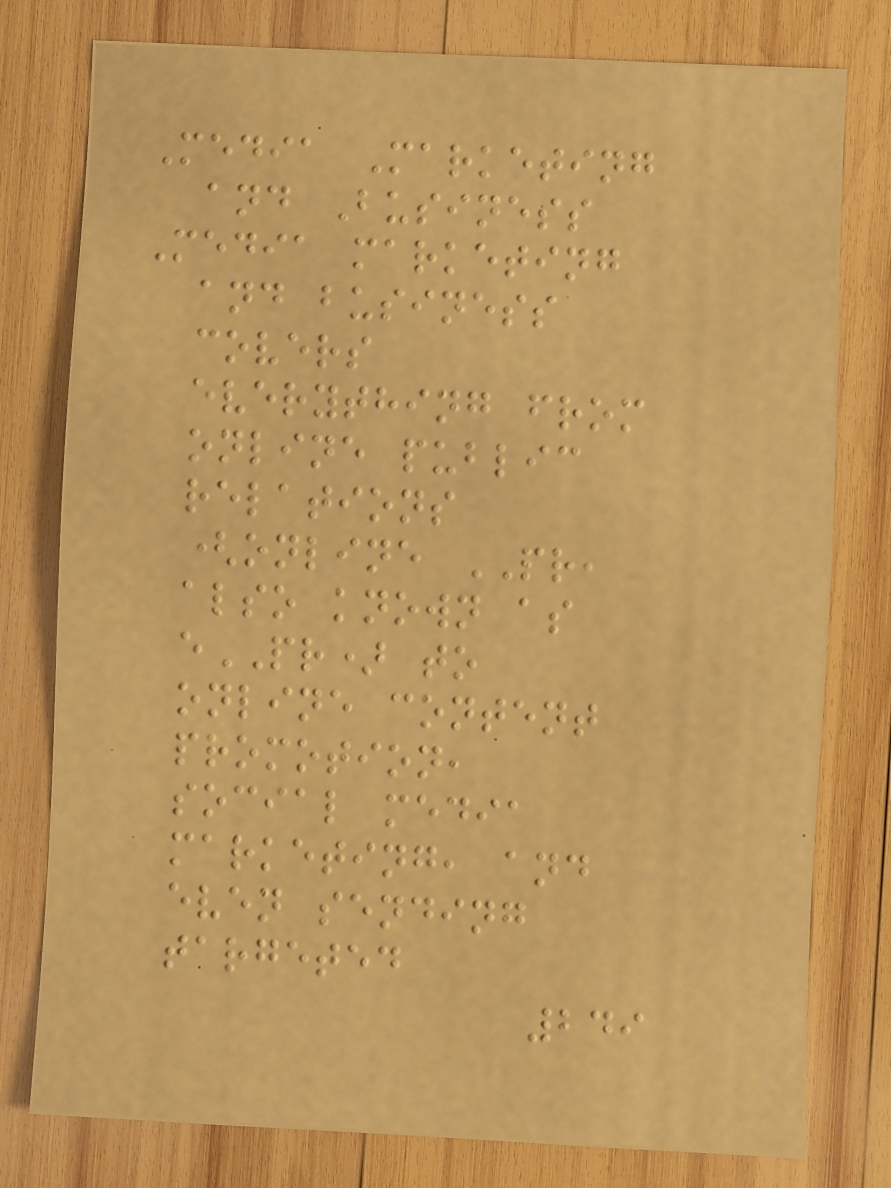Media Marketing
and Business
Media marketing
and business
covers
everything from
online public
relations
(online PR,
also known as
ePR) to
online content
promotion,
social media
marketing, and
even sending
targeted
249
